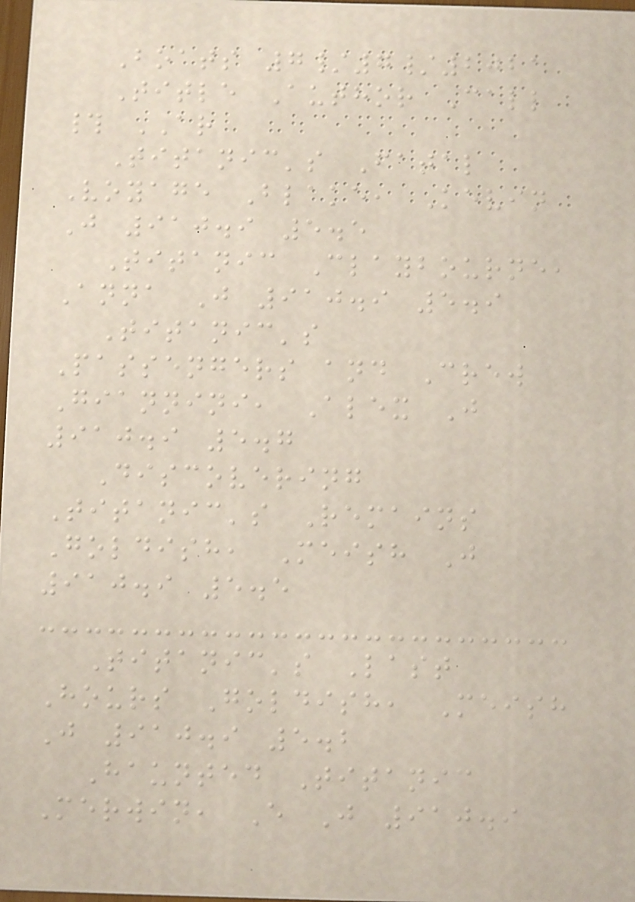Boats 7/7/2021
Title Author Call
# AR
Titanic's Fatal
Voyage Blake, Kevin
J 910.9 5.5
Titanic Claybourne,
Anna J 910.9 5.9
Titanic's
Passengers and Crew
Giannini, Alex J
910.9 5.7
Discovering
Titanic's Remains
Goldish, Meish J
910.9 5.5
Titanic's Last
Hours Goldish, Meish
J 910.9 5.2
Haunted Titanic
Merwin, E J 910.9
